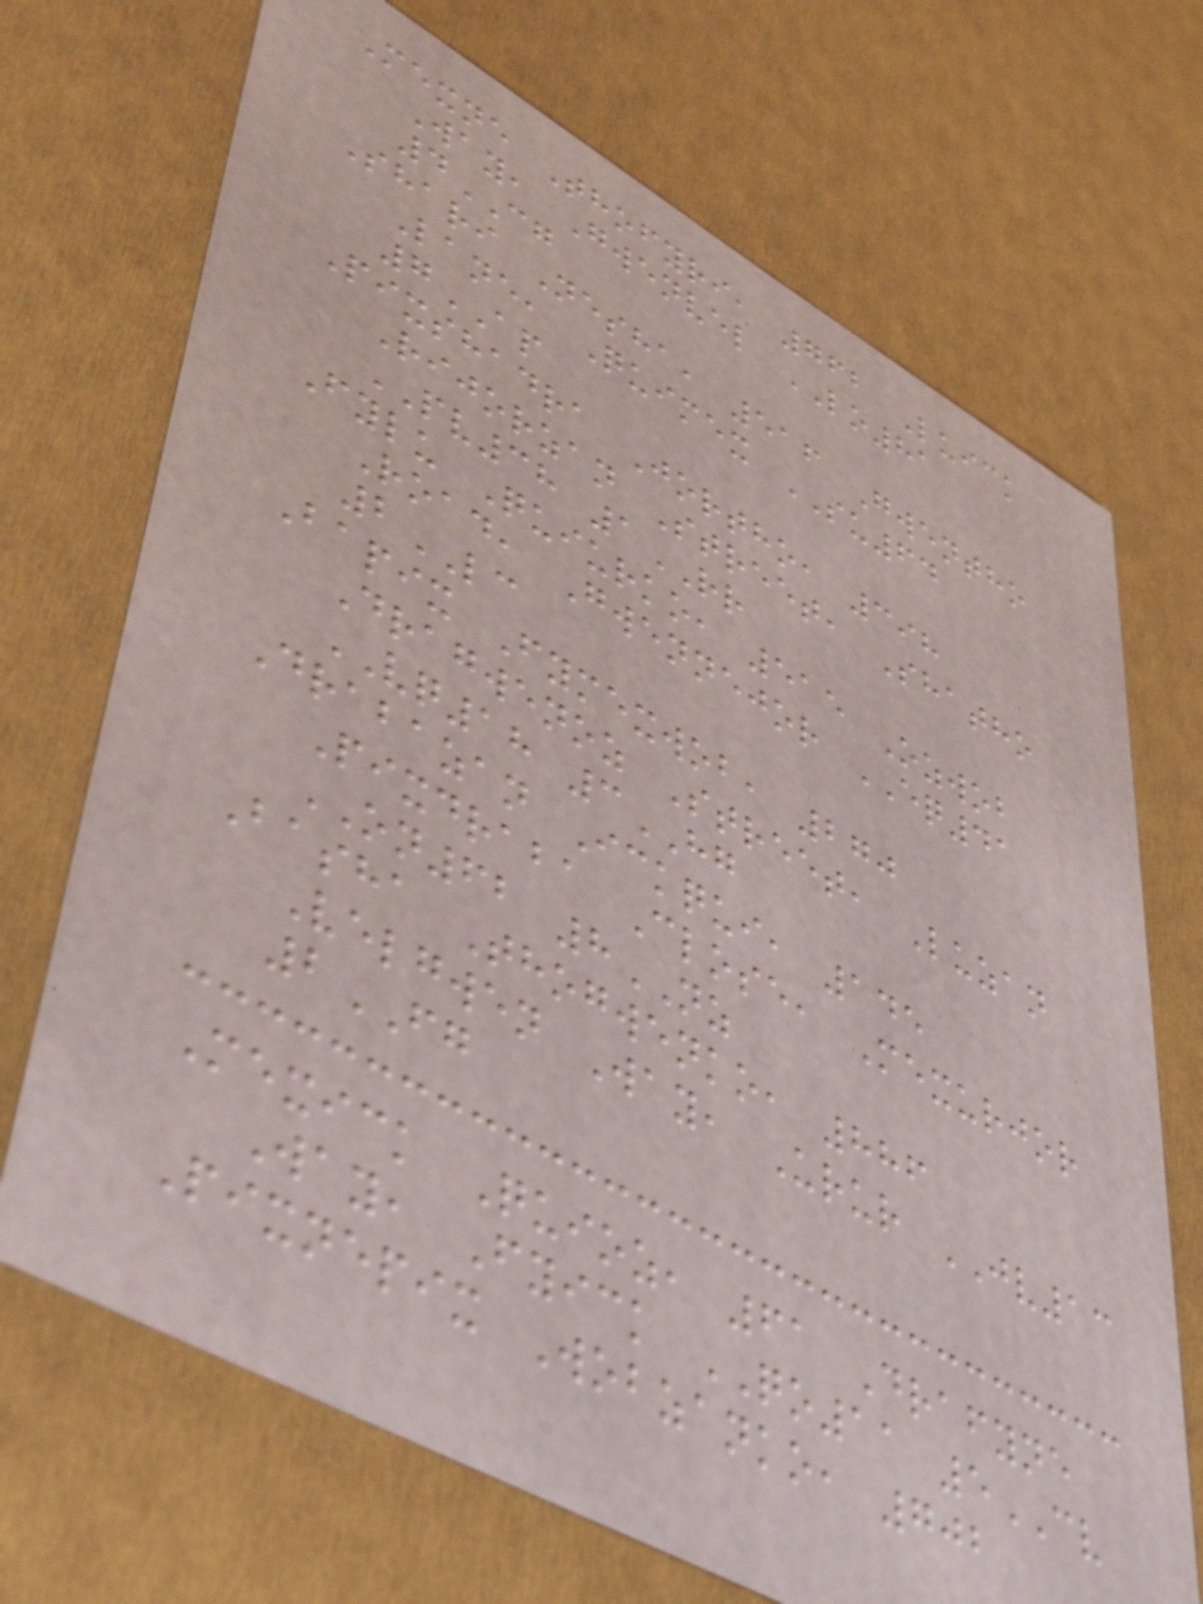Mexne Thofyri, 762 Luick
Way, Gwenvel LO81
4CG
Shari Nesha, 516 Gwentho
Lane, Quimex SU64
7AP
Pixshadra Jortho, 398
Rijorzan Street, Shatho
PV38 1RR
Fylu Quiurko, 515 Ozwob
Road, Gwennejor EQ41
2LC
Bapix Fymexwob, 270
Dragwenoz Street, Luzan
VQ18 3HG
Drabazan Ickqui, 145
Pixdraba Close, Mexurjor
ON62 8NZ
Basha Thogwenko, 886
Velgwen Way, Urur JV13
2FG
Mexick Quioz, 61 Drafyne
Way, Fyick QO11 5CV
Pixnepix Wobzanko, 702
